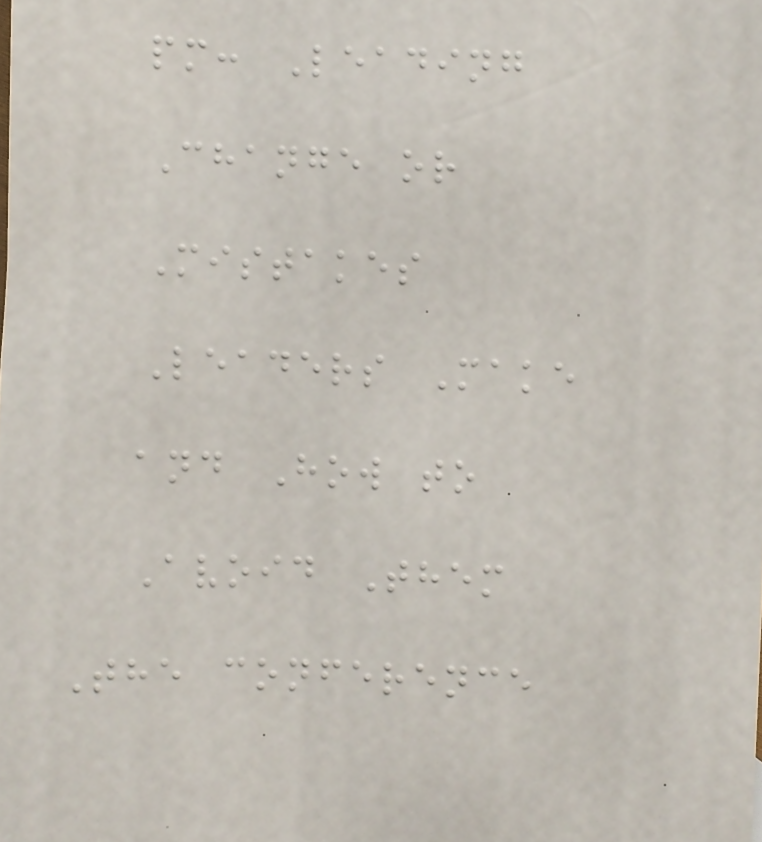pm: Leading
Change or
Mistakes
Leaders Make
and How to
Avoid Them
The conference
